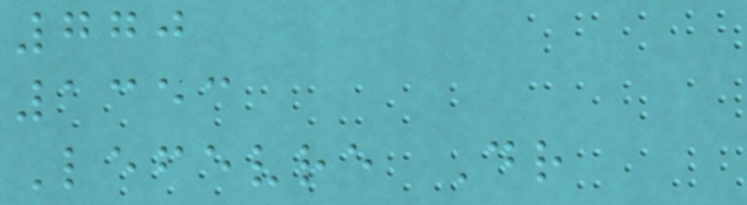770
1353
Lefevre Dr
